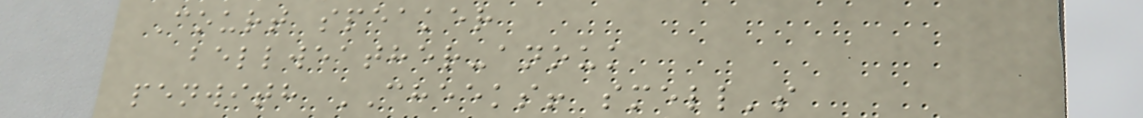Court speaker
bellweather-anouk
penwith CHEEKS! smell's
